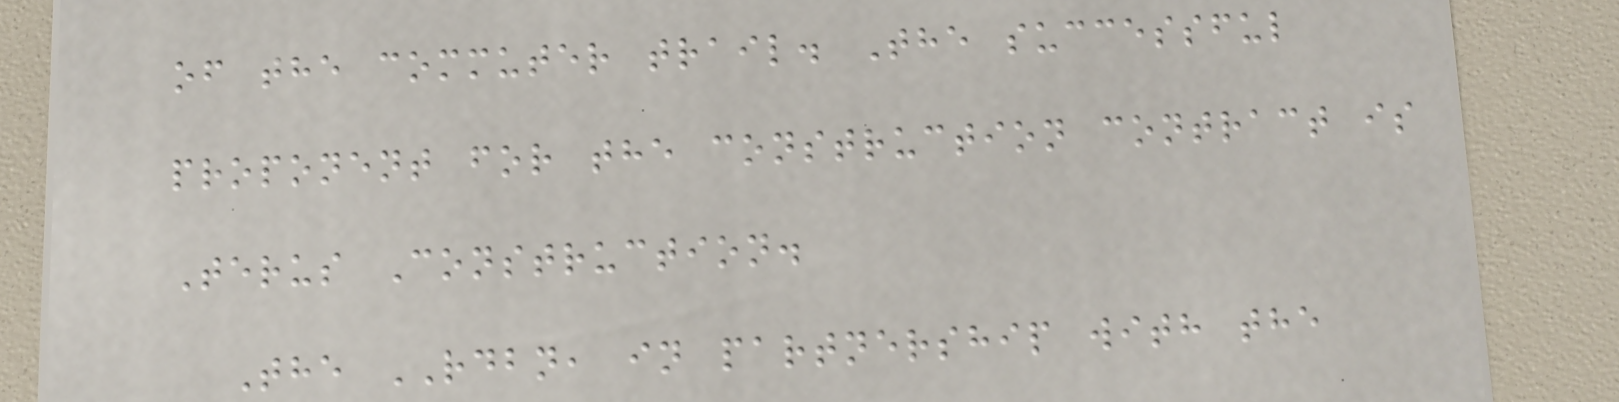of the commuter trail. The successful
proponent for the construction contract is
Terus Construction.
The RDBN, in partnership with the
